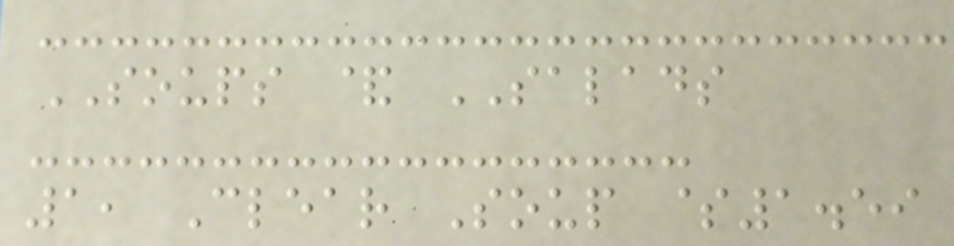SOUPS & SALADS
1, Clear Soup $1.59
